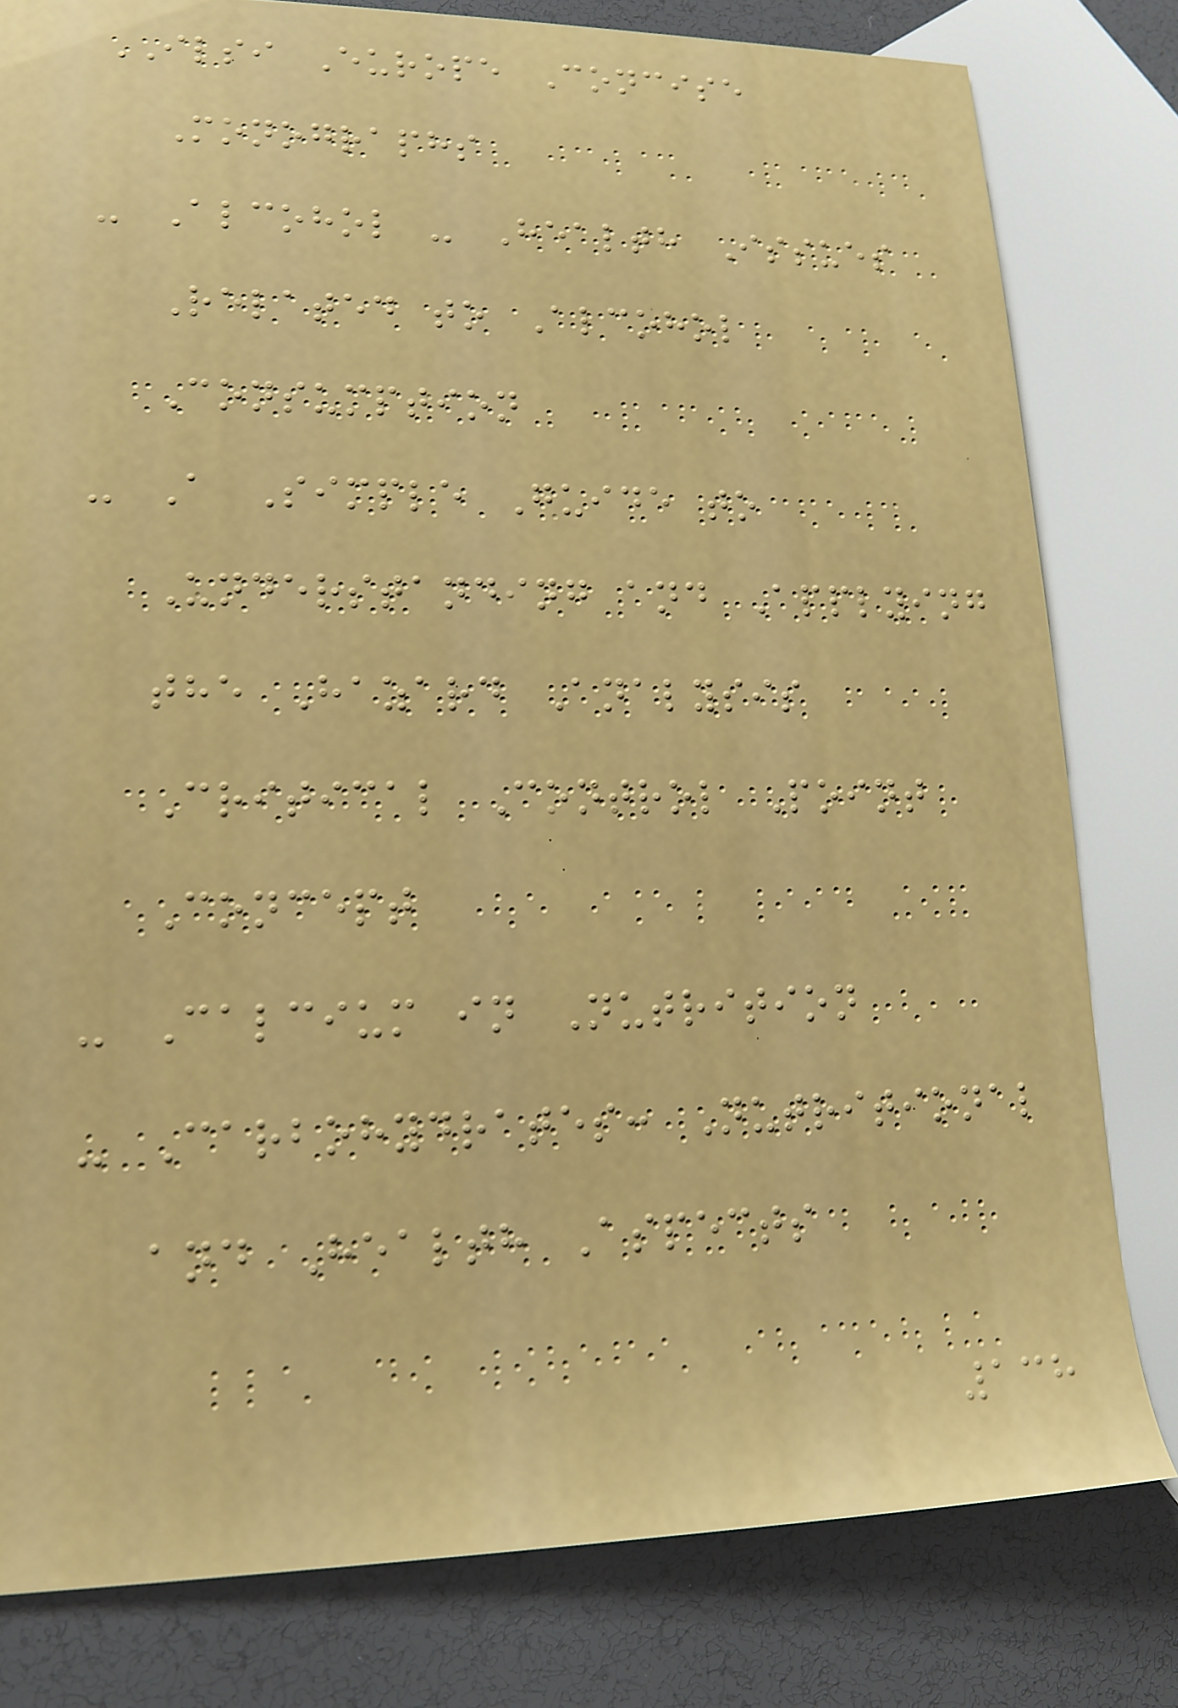ILSI Europe Concise
Monographs
- Alcohol - Health Issues
Related to Alcohol
Consumption
- A Simple Guide to
Understanding and Applying
the Hazard Analysis
Critical Control Point
Concept
- Calcium in Nutrition
- Carbohydrates: Nutritional
and Health Aspects
138
